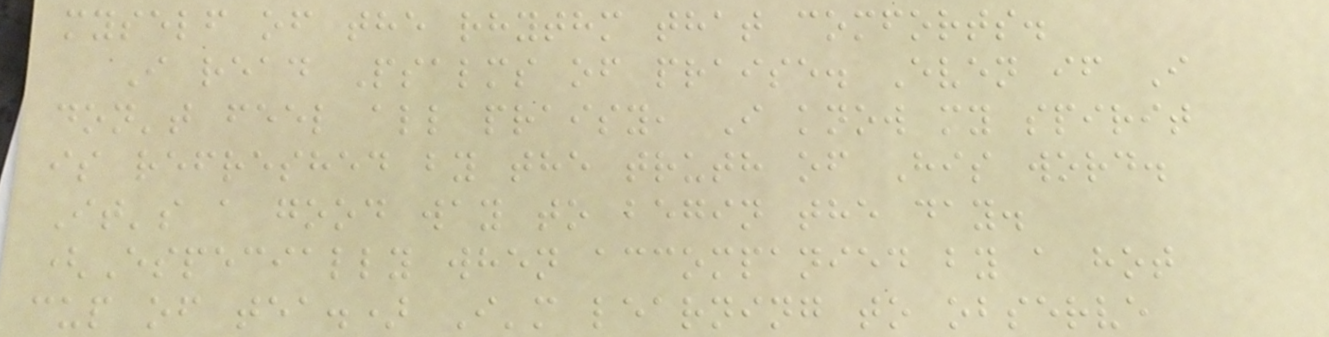myself of the rhythm that comforts.
I read Psalms of praise. Even if I
don't feel all praisy, I know my spirit
is refreshed by the truth of His word.
It's a good way to begin the day.
(Especially when accompanied by a hot
cup of tea.) I'm learning to observe
